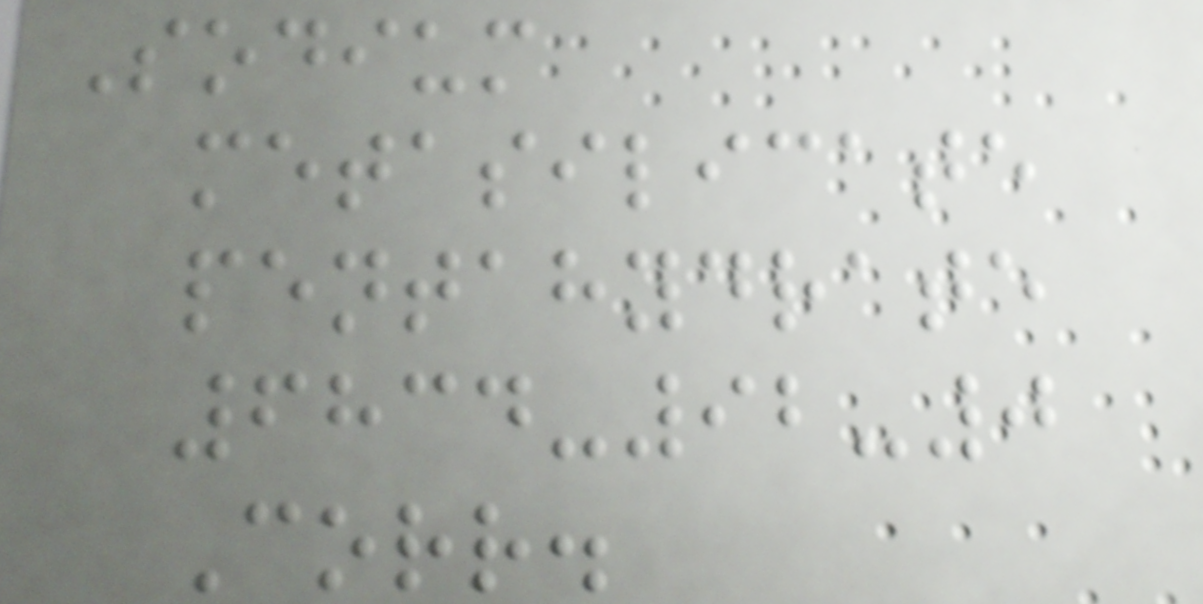Sodium
metasilicate
pentahydrate
6834-92-0
Corr.
